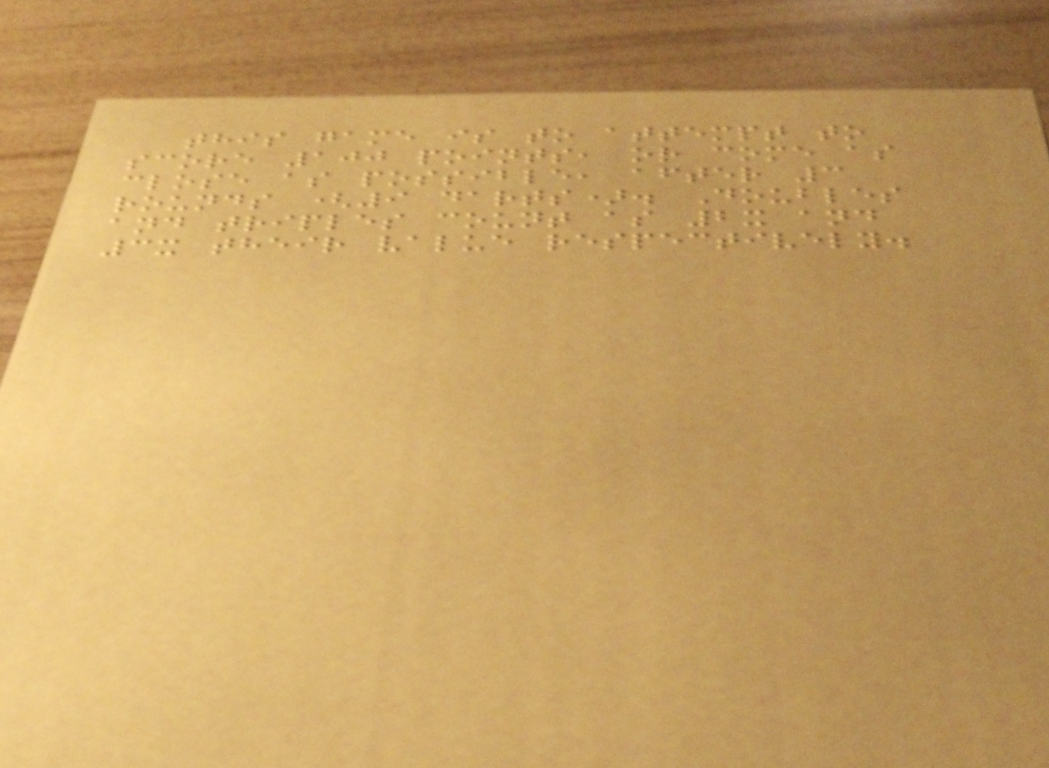this game is to attempt to
score 100 points, or come as
close as possible, after 3
rounds (9 darts). Doubles
and triples count as 2x and
3x their value respectively.
